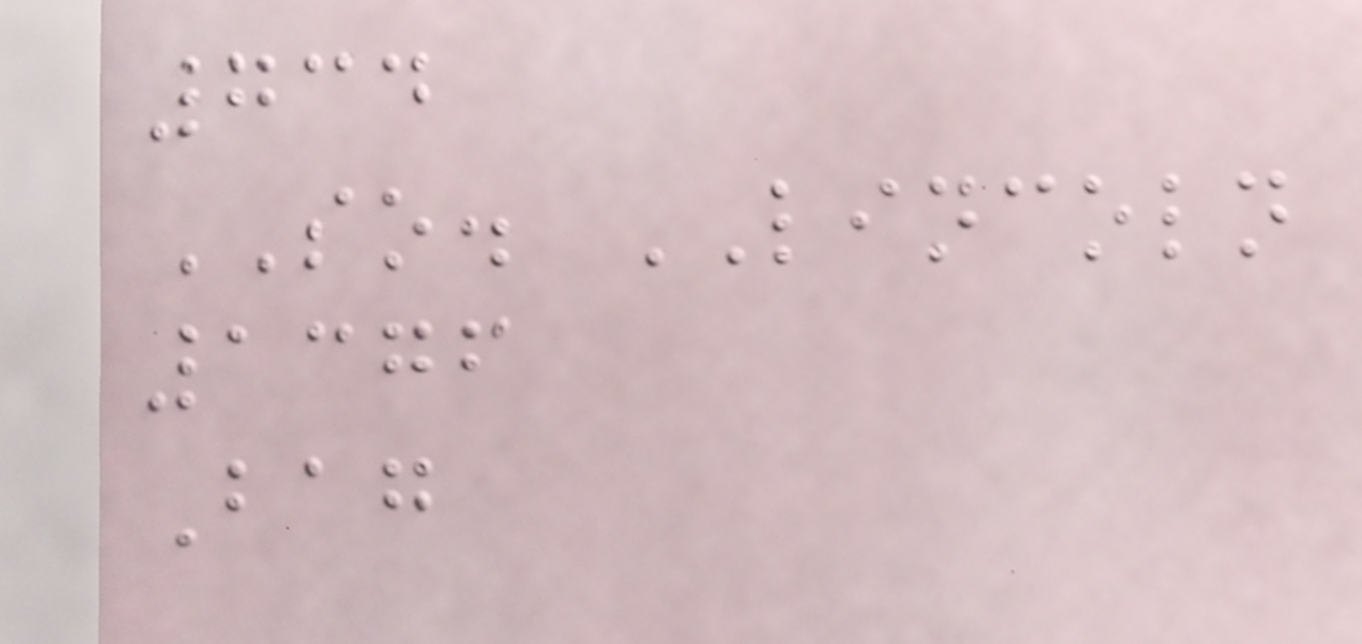734
SO. LINCOLN
1376
Bag
